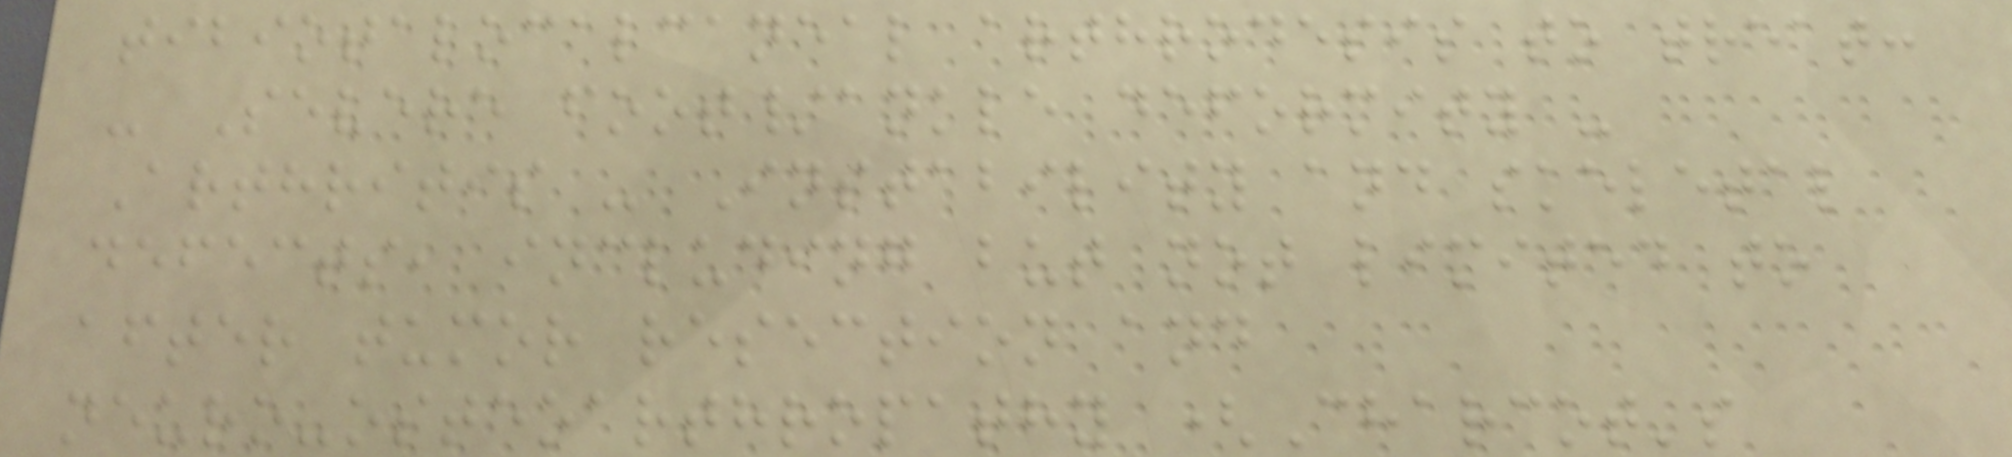tibiotalocalcaneal arthrodesis to treat:
- Severe foot/ankle deformity -
Arthritis - Instability and skeletal
defects, including but not limited to
after tumor resection and
neuro-osteoarthropathy (Charcot's
